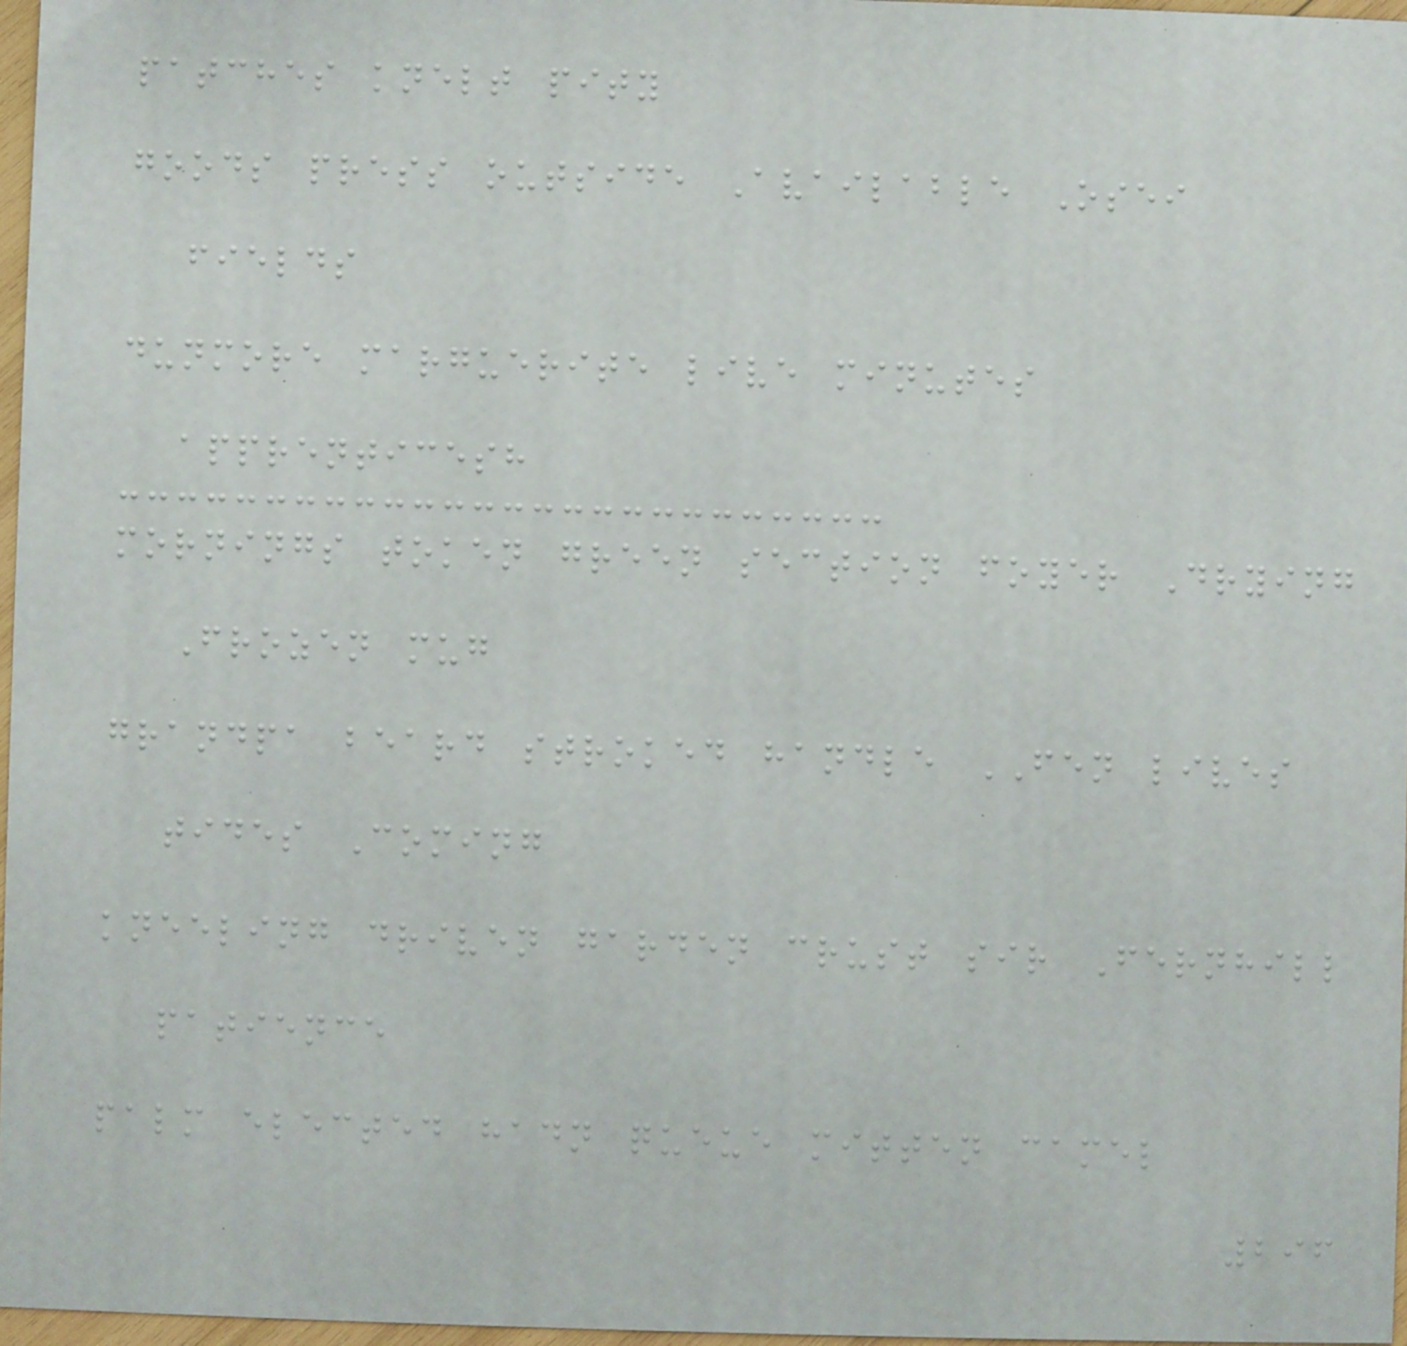patches knelt pity
goods press outside Available Osei
fields
dunmore marguerite live minutes
apprenticesh
mornings token green section foyer Drying
Frozen mug
grandpa beard stroked handle FEN lives
tides Coming
kneeling driven garden crust sir Fernhill
patience
palm elected hadn queue mitten camel
296
